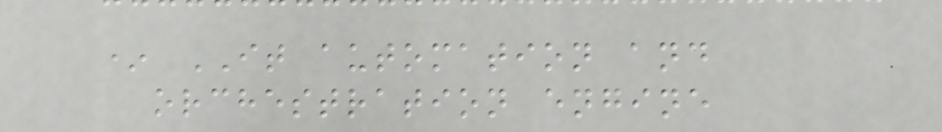* IT automation and
orchestration engine
